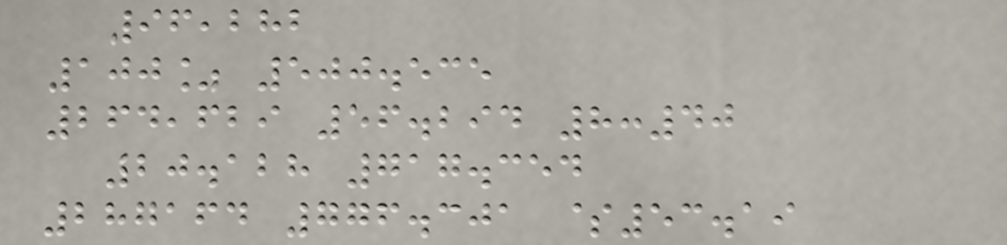96,282
100% 500.535
264,629 56.294 8:40
20.128 717.354
287164 776.301 $53.19
